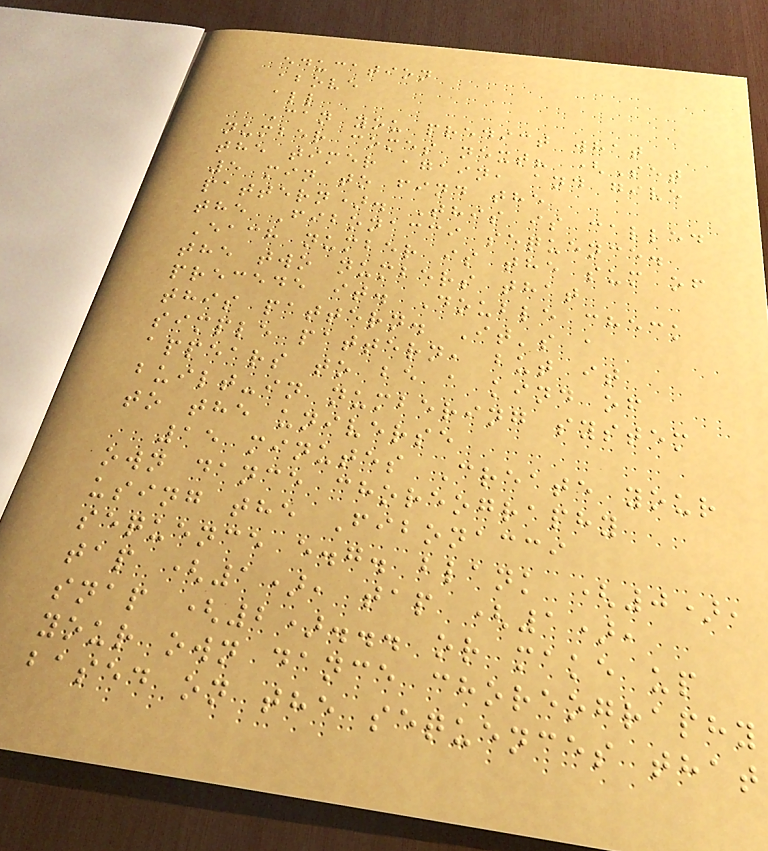education
above
all
Can you predict what
number comes next? (Set
the timer again, and give
5 min to find the
pattern). This is called
the Fibonacci sequence.
Each number is the sum of
the two numbers that
precede it. Double check
this pattern. It's a
simple pattern, but it
appears to be a kind of
built-in numbering system
to the universe
15 minutes Create your
own dance choreography
using the Fibonacci
sequence e.g. blank (0),
tap (1), tap (1),
snap (2)... or make up
your own dance choreography
based on the sequences that
